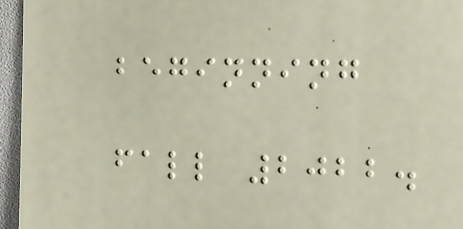beginning
fall 2022.
